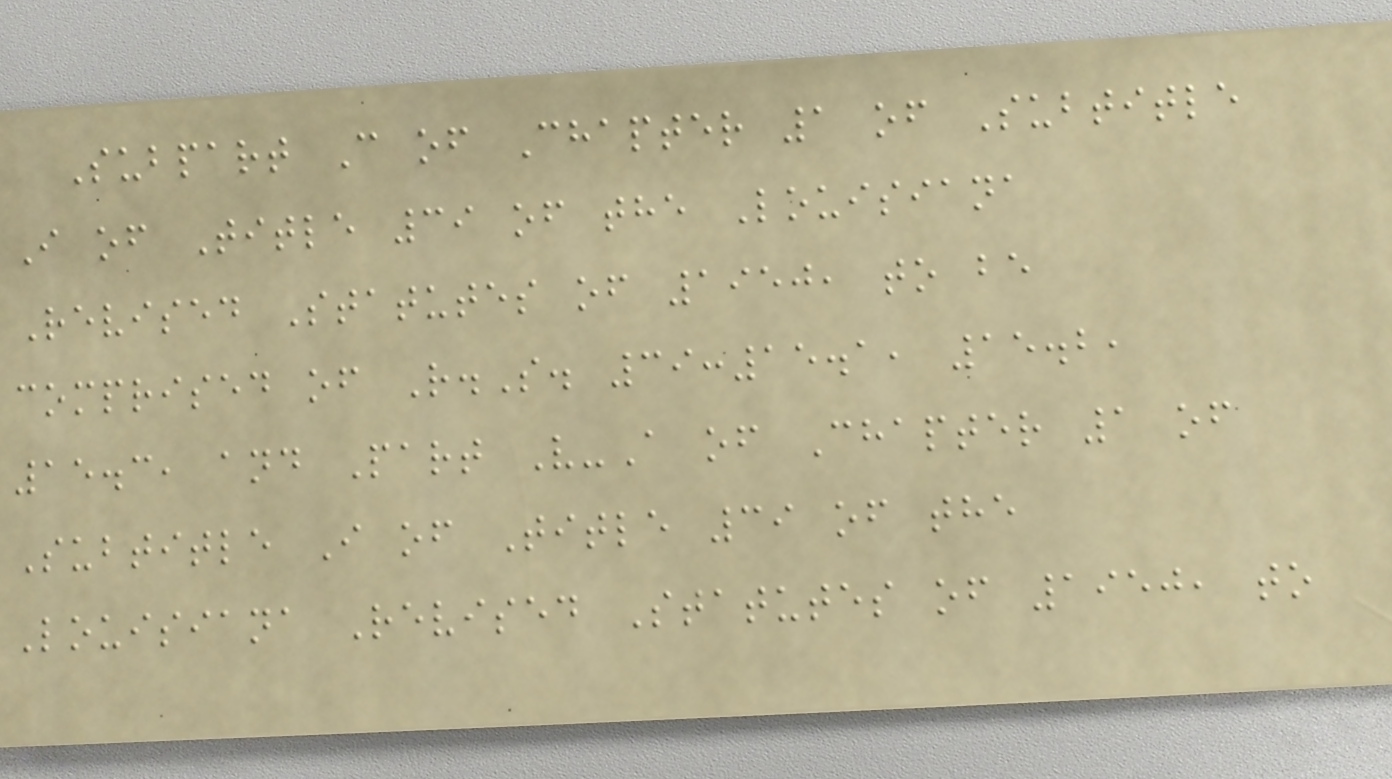Subpart C of Chapter 1 of Subtitle
I of Title 39 of the Louisiana
Revised Statutes of 1950, to be
comprised of R.S. 39:15.1, 15.2,
15.3, and Part V-A of Chapter 1 of
Subtitle I of Title 39 of the
Louisiana Revised Statutes of 1950, to
